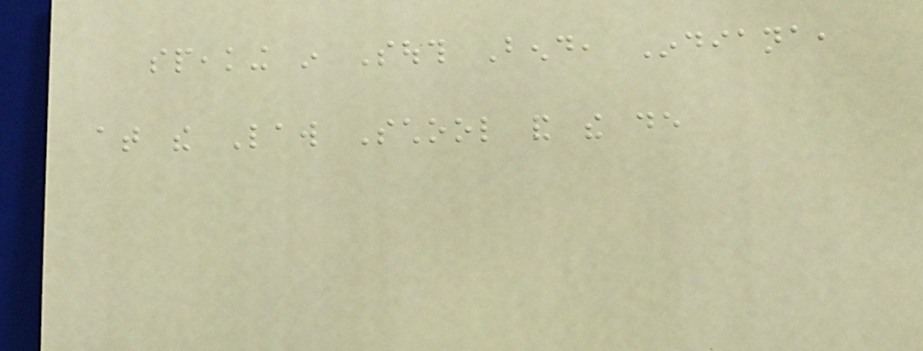speaking in South Bend, Indiana,
at the Law School and the de
